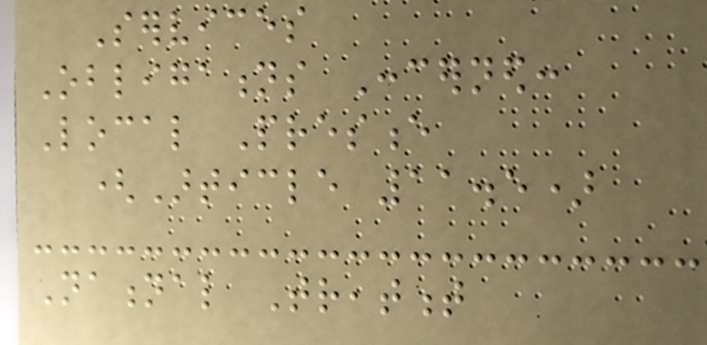Services
Obligations Concerned:
Local Presence
(Article 11.5)
National Treatment
